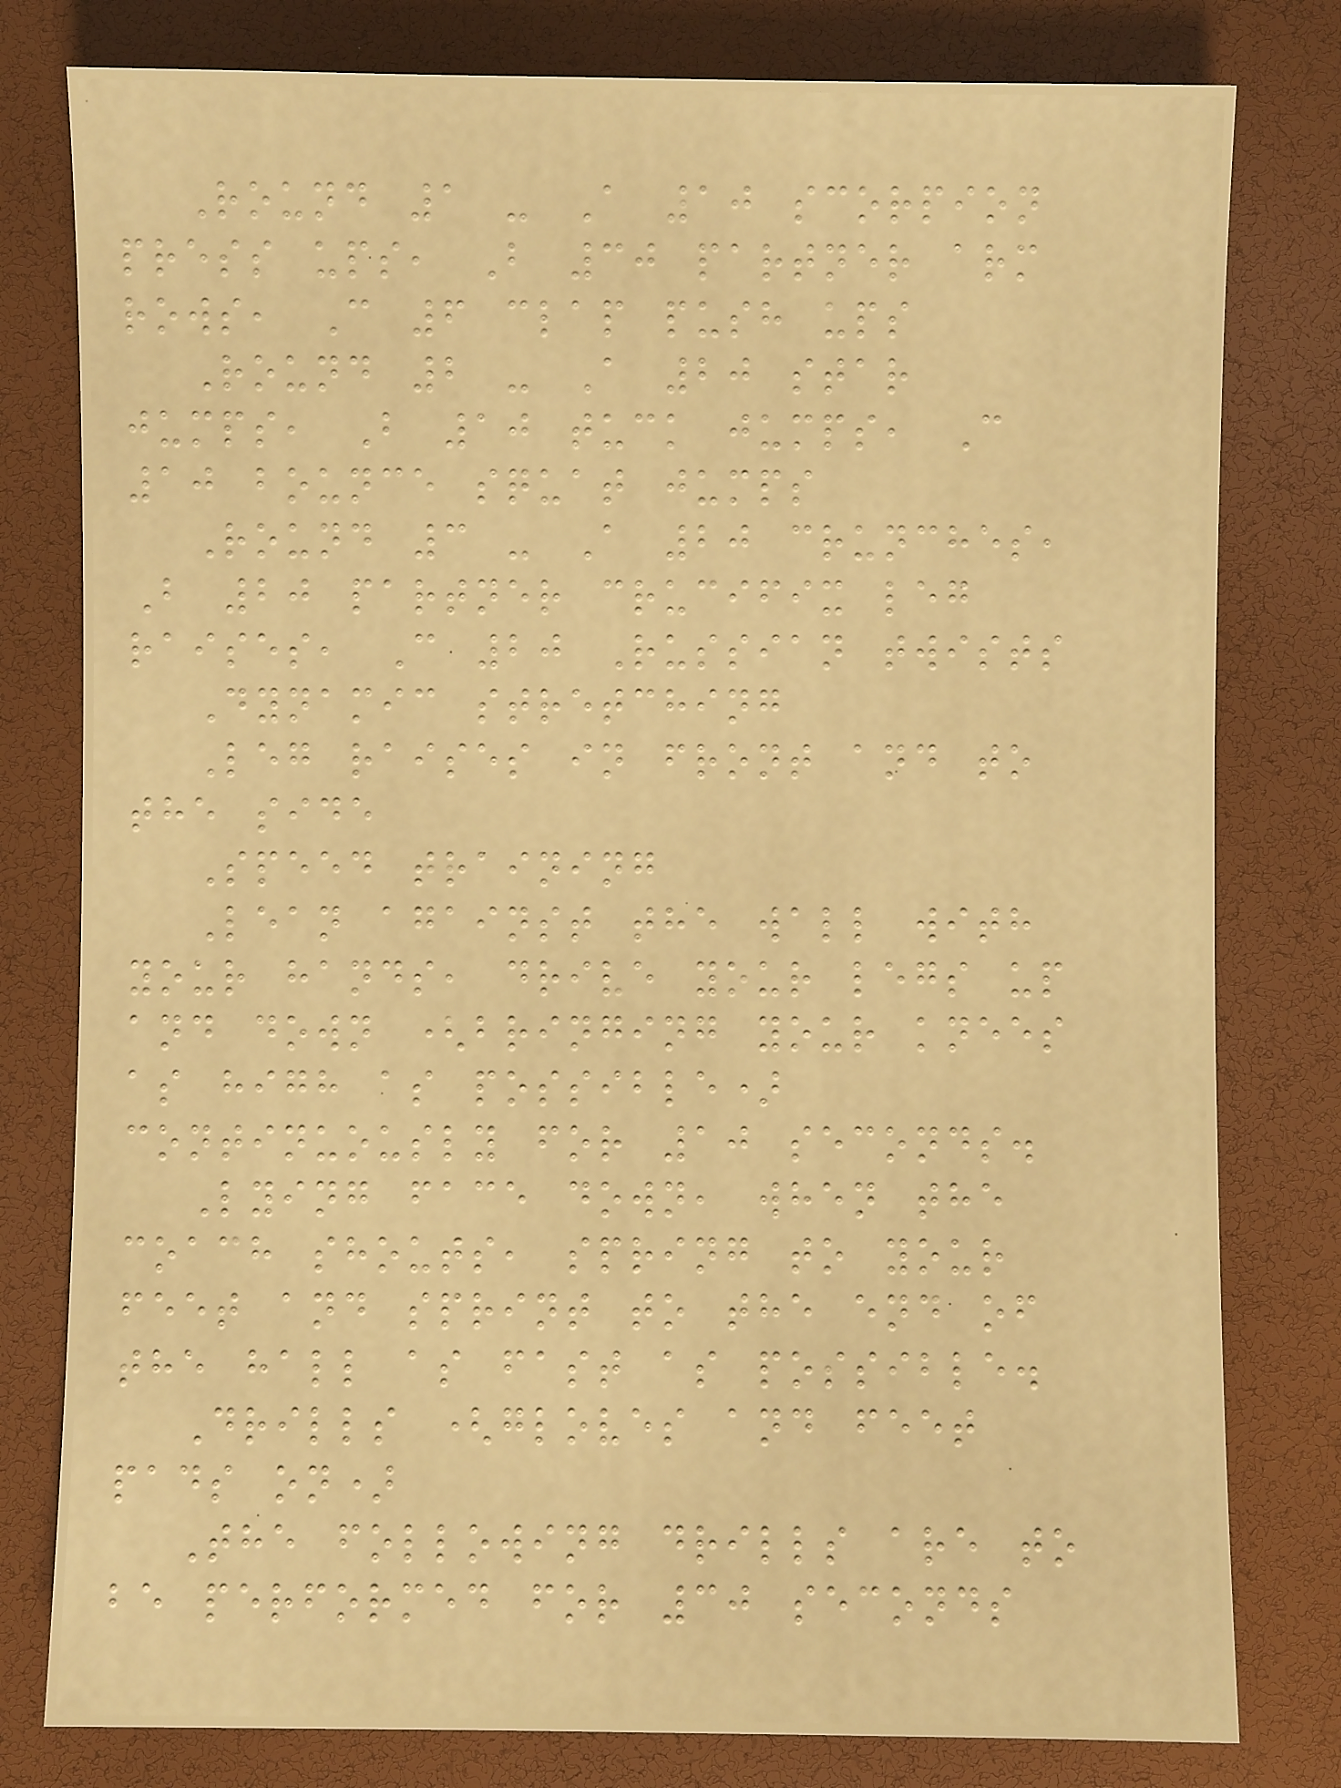Round 1 - A 10 scorpion
press ups, B 30 partner arm
rows, C 6 clap push ups
Round 2 - A 20 star
jumps, B 10 tuck jumps, C
10 bounce squat jumps
Round 3 - A 20 crunches,
B 20 partner crucifix leg
raises, C 20 Russian twists
Dynamic stretching
Leg raises in front and to
the side
Speed training
Lean against the wall with
your hands, drive your legs up
and down (bringing your knees
as high as possible)
continuously for 10 seconds.
Lying face down, when the
coach shouts, spring to your
feet and sprint to the end of
the hall as fast as possible.
Drills (gloves and feet
pads on)
The following drills are to
be performed for 30 seconds
